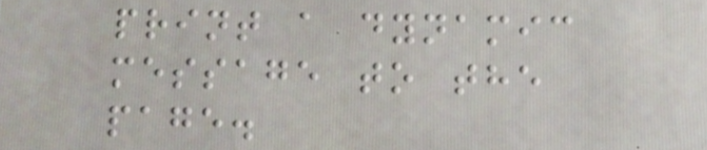print a dynamic
message to the
page.
